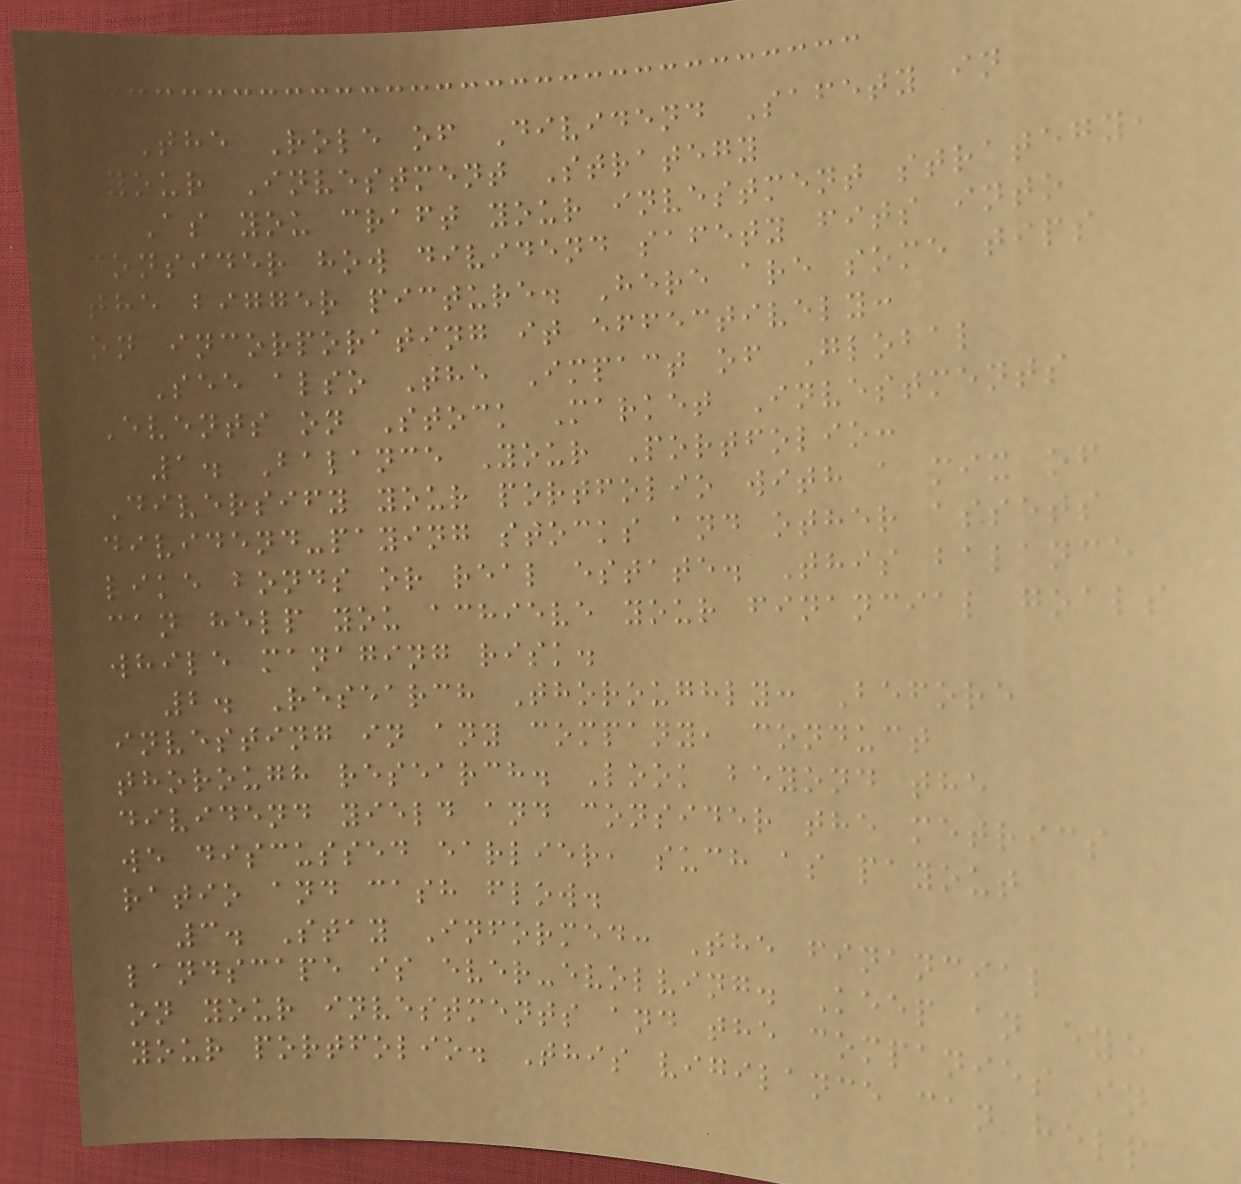The Role of Dividend Safety in
Your Investment Strategy
As you craft your investment strategy,
consider how dividend safety fits into
the bigger picture. Here are some tips
on incorporating it effectively:
See also The Impact of Global
Events on Stock Market Investments
1. Balance Your Portfolio:
Diversify your portfolio with a mix of
dividend-paying stocks and other assets
like bonds or real estate. This balance
can help you achieve your financial goals
while managing risk.
2. Research Thoroughly: Before
investing in any company, conduct
thorough research. Look beyond the
dividend yield and consider the metrics
we discussed earlier, such as payout
ratio and cash flow.
3. Stay Informed: The financial
landscape is ever-evolving. Keep an eye
on your investments and the companies in
your portfolio. This vigilance can help
